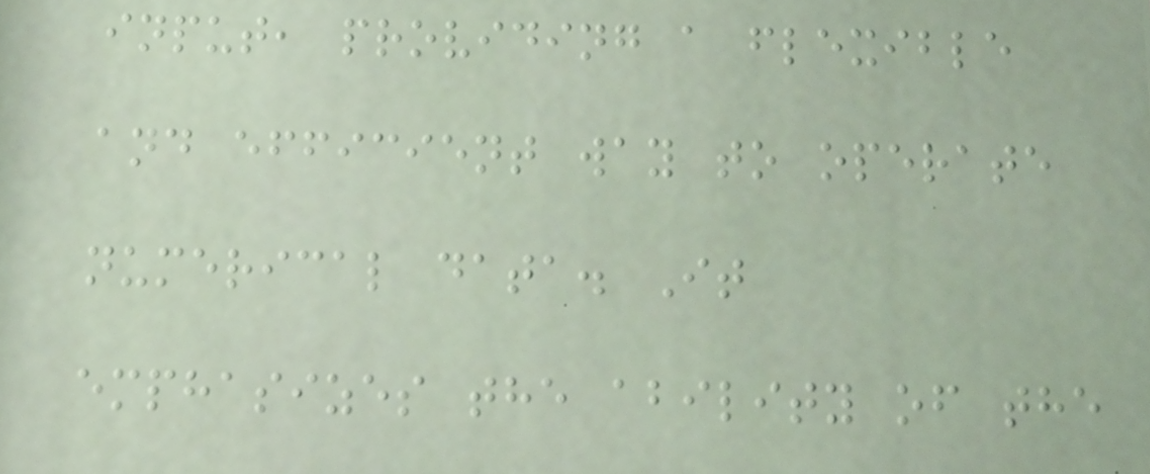input, providing a flexible
and efficient way to operate
numerical data. It
emphasizes the ability of the
